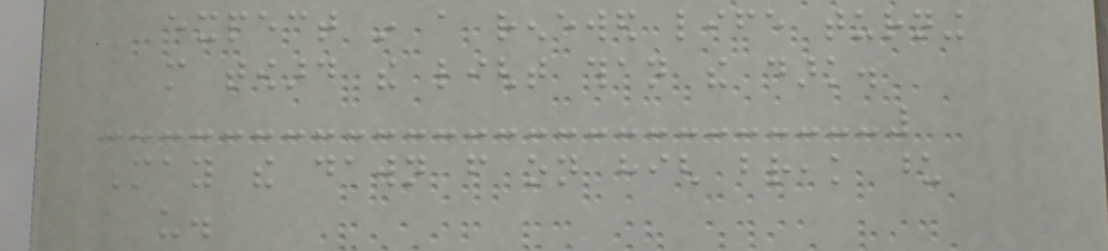expect in a renewed life turning
more toward the light than the dark.
May the dawn from on high break upon
us.
